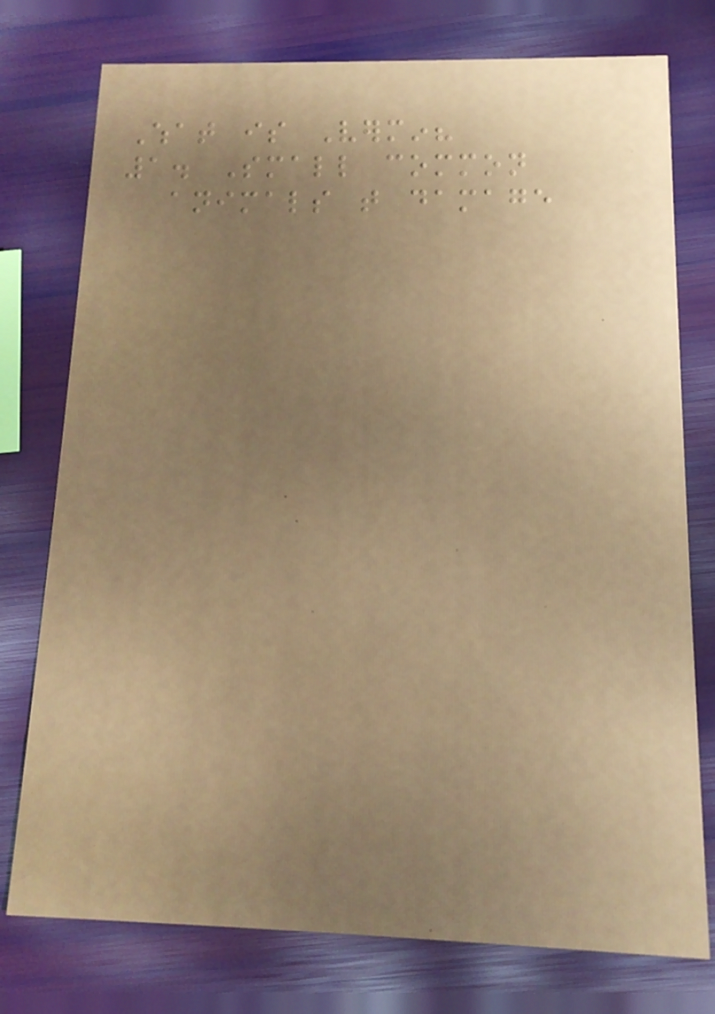What is Vermin?
1. Small common
animals that damage
